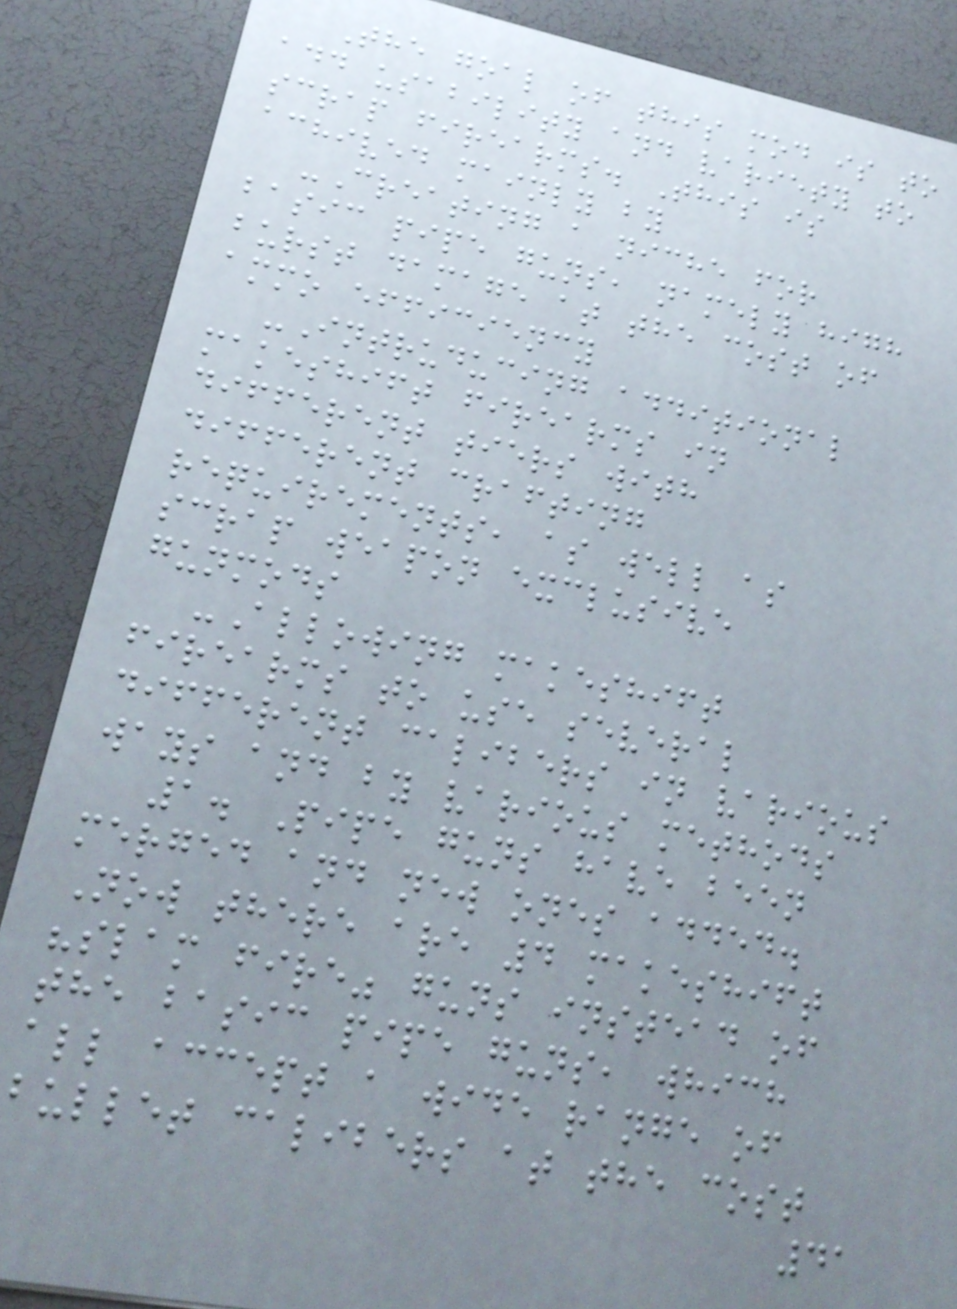The goal of this mod is to
add usability and variety to
scrap firearms. This is
achived mainly by
-Creating a niche for
basic pipe guns, namely high
burst damage at the cost of
ammo efficiency
-Intruducing additional
makeshift firearms in
different tiers with
different crafting
requirements, as well as
scrap weapon exclusive
gunmods
-Allowing makeshift
firearms to use several
different calibers in various
ways and by various methods
1. Pipe guns have been
merged and new ones added.
Now there are 4 makeshift
"slam fire" guns instead of
the basic pipe guns, which
all accept a wide range of
bullet calibers at the cost
41
